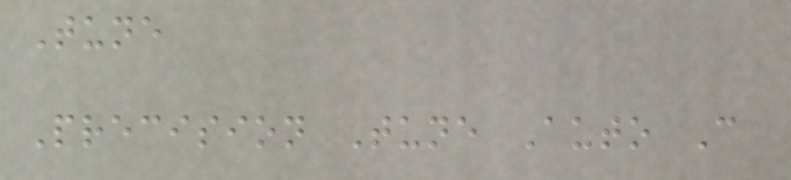Tune
Precision Tune Auto C
